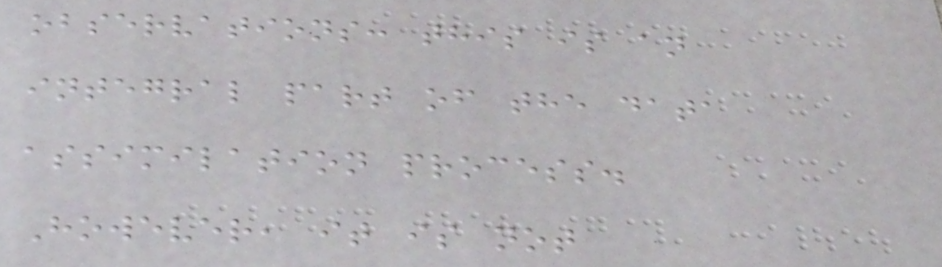observations: this is an
integral part of the data
assimilation process.
However, it is not
